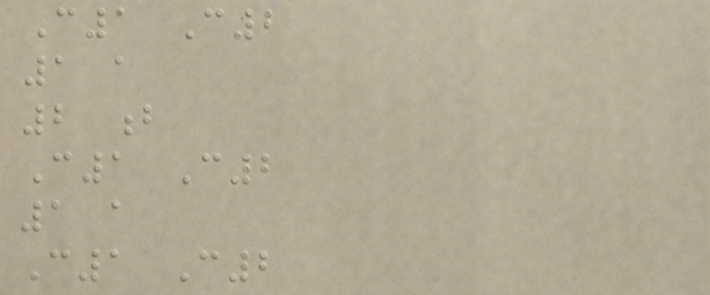C1 C2
1 a
2 b
C1 C2
1 a
C1 C2
